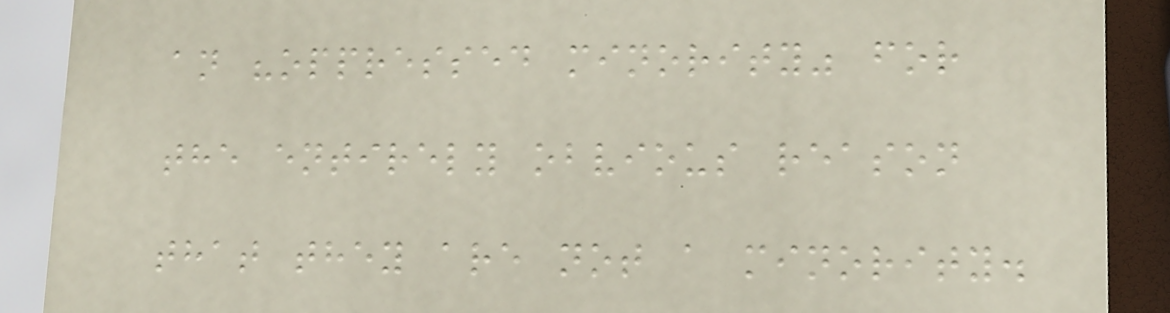an "oppressed minority" for
the entirely obvious reason
that they are not a minority.
